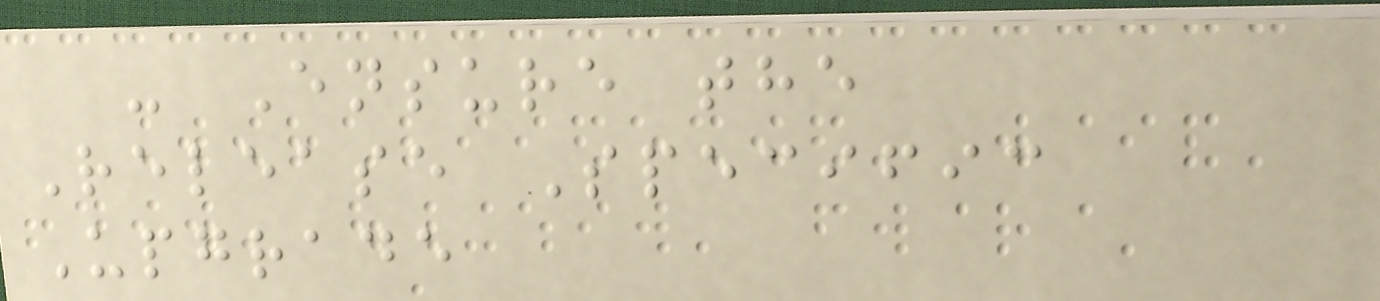- Ensure the
Release Specific
Upgrade
